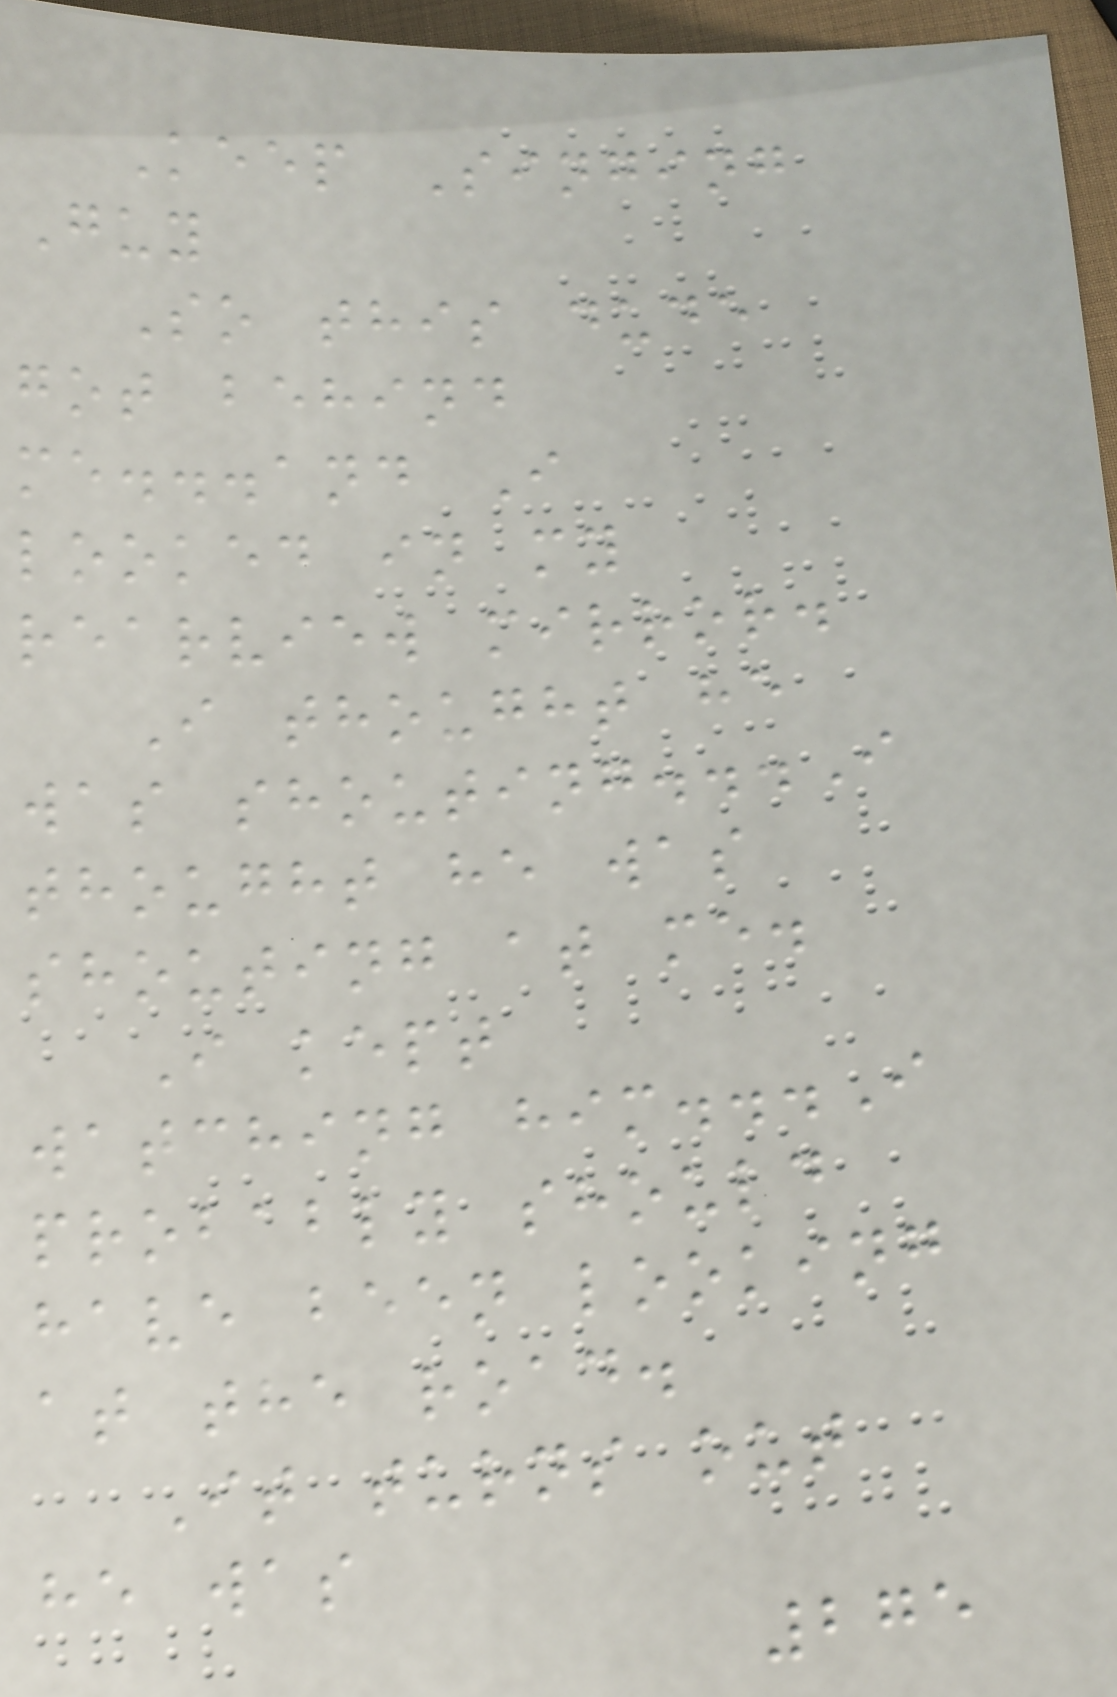Keep Singing
Guy
So this dude
got behind
me...and I
looked in my
rearview mirror.
I thought he
was shouting...I
thought he was
shouting at me.
I kept
watching him...I
probably should
have been looking
at the road.
It turns out
he was
275
